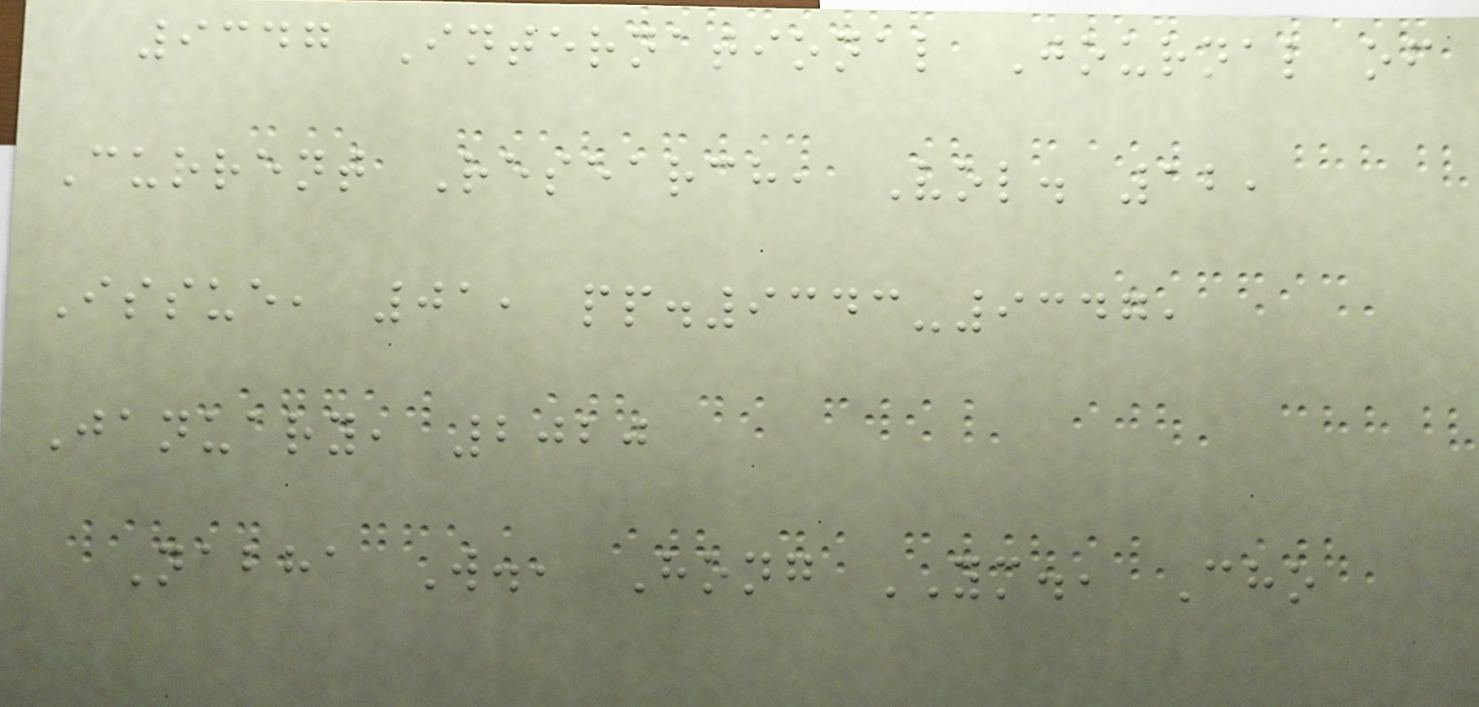9347 International Journal of
Current Research, Vol. 12,
Issue, 01, pp.9343-9347,
January, 2020
Nabha W., Hong YM., Cho
